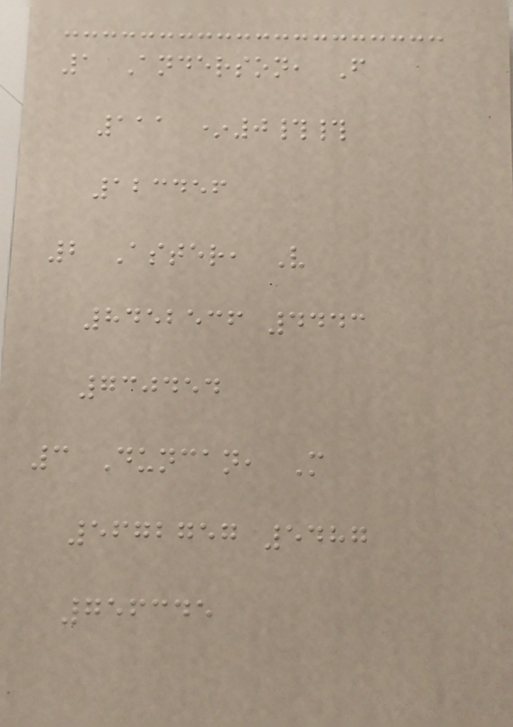1 Anderson, F
111 *0##
123456
2 Aster, V
8452536 4443
730454
3 Duncan, M
5672757 5487
756345
